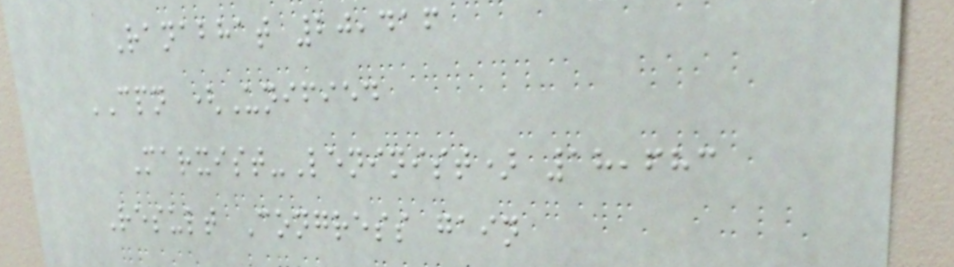Ranabhat 20,416
CPN (Unified
Marxist-Leninist) 18,683
Result Congress gain
